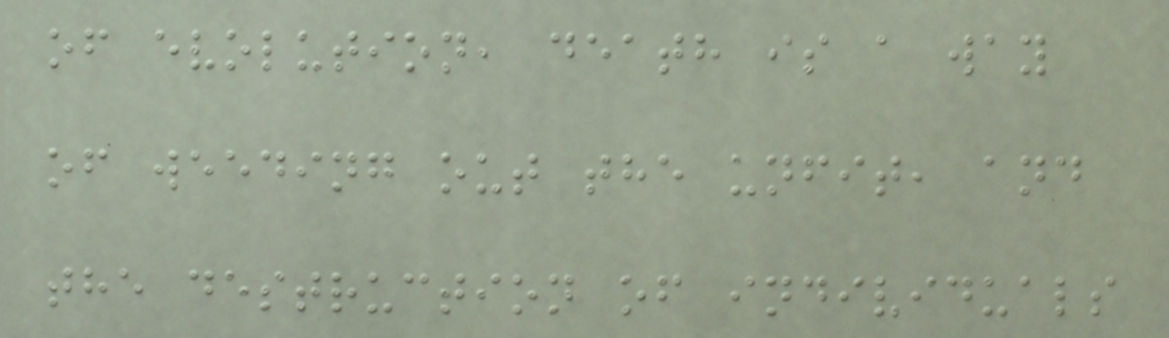of evolution, death is a way
of weeding out the unfit, and
the destruction of individuals
